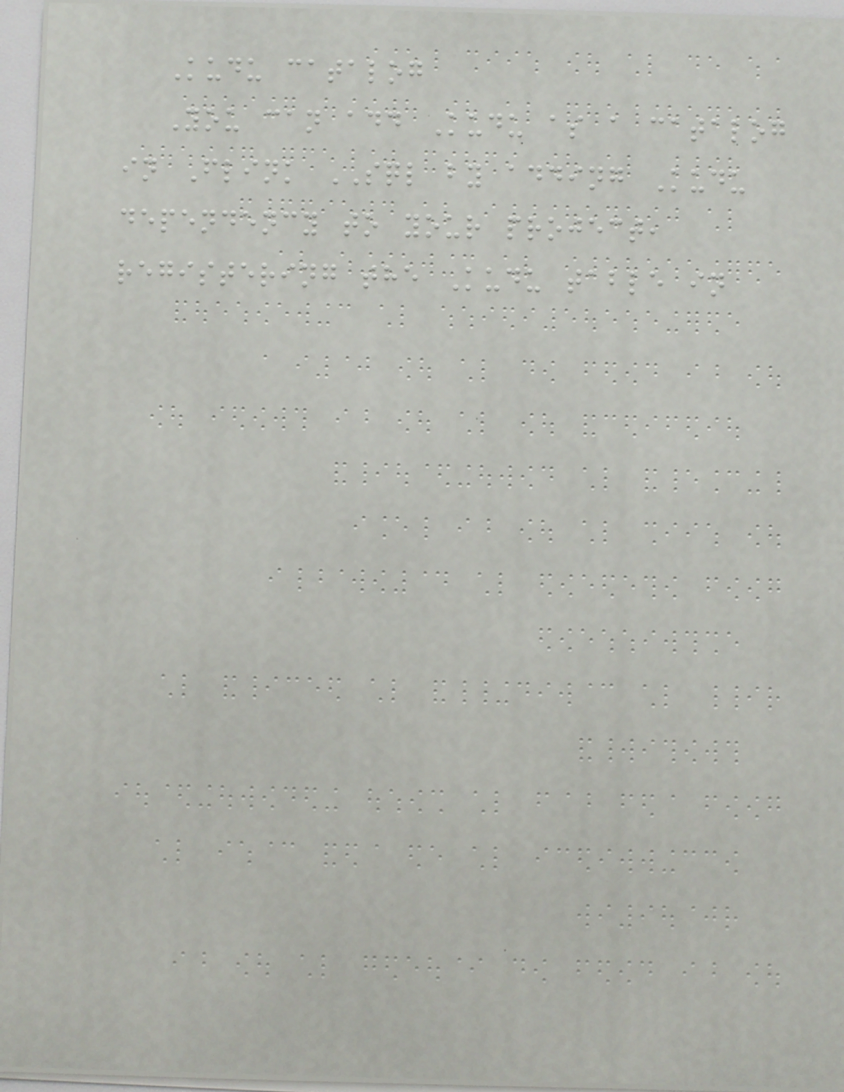Kudu catalog
You can add Kudu as a catalog
in Flink SQL by adding Kudu
dependency to your project,
registering the Kudu table in
